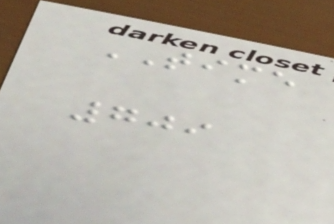TIME
709
